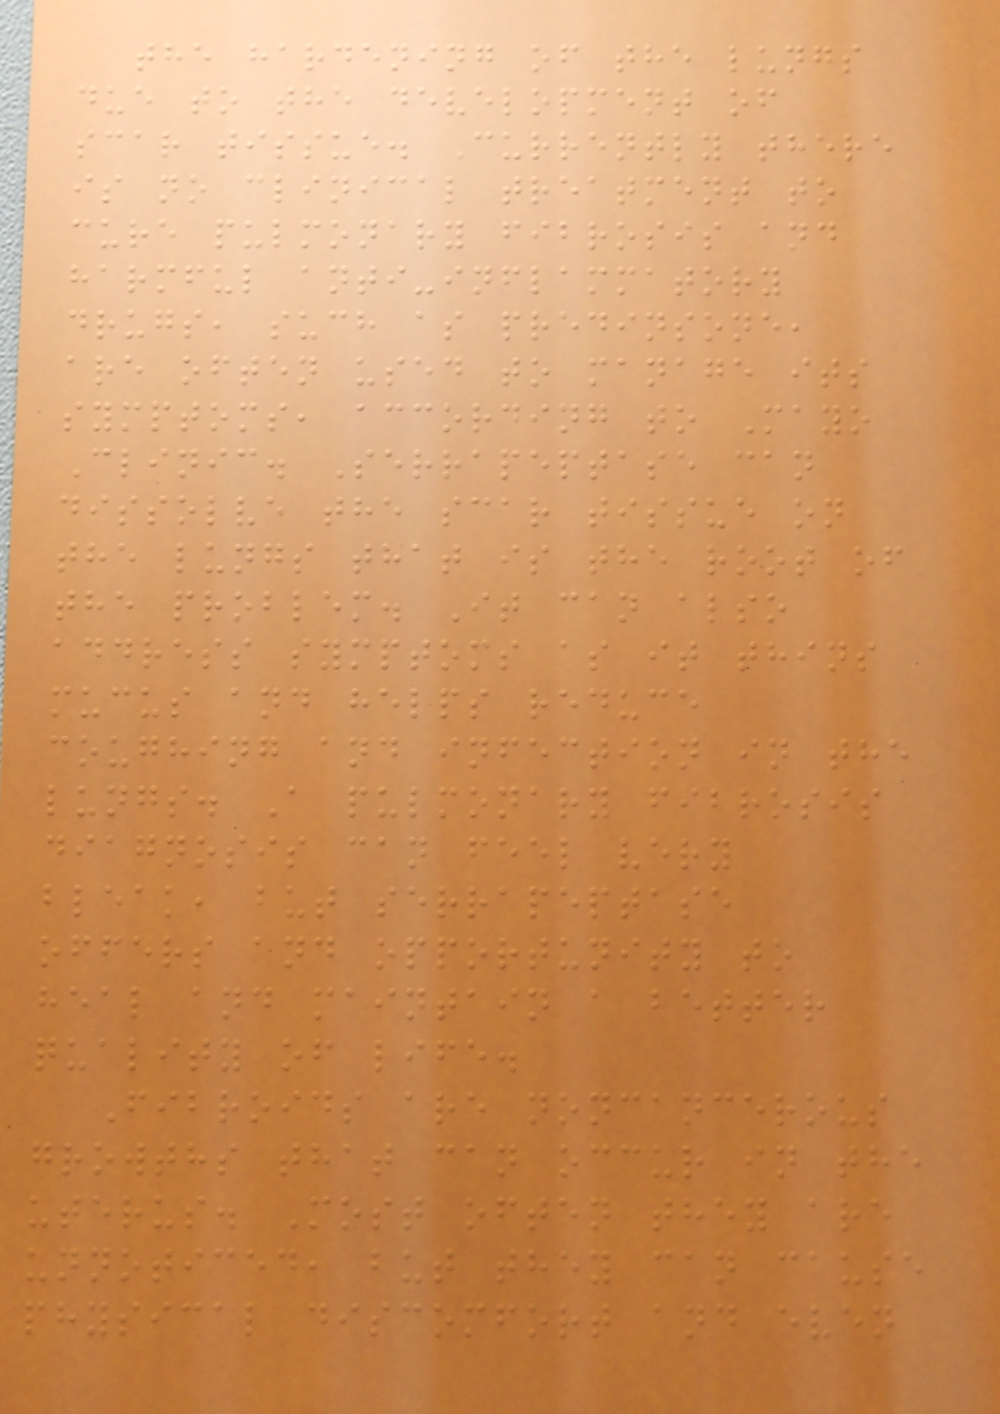the hardening of the lungs
due to the development of
scar tissue. Currently there
is no clinical treatment to
cure pulmonary fibrosis and
harmful anti-inflammatory
drugs, such as predinsone,
are often used to manage its
symptoms, according to Mayo
Clinic. Serrapeptase can
dissolve the scar tissue on
the lungs that is the root of
the problem. It can also
address symptoms as it thins
mucus and helps reduce
coughing and infection in the
lungs. A pulmonary fibrosis
diagnosis can feel very
bleak, but serrapeptase
offers and opportunity to
heal and maintain a better
quality of life.
Fibroids are noncancerous
growths that can occur in the
uterus. Most often they are
unnoticed, but they can cause
physical discomfort and even
